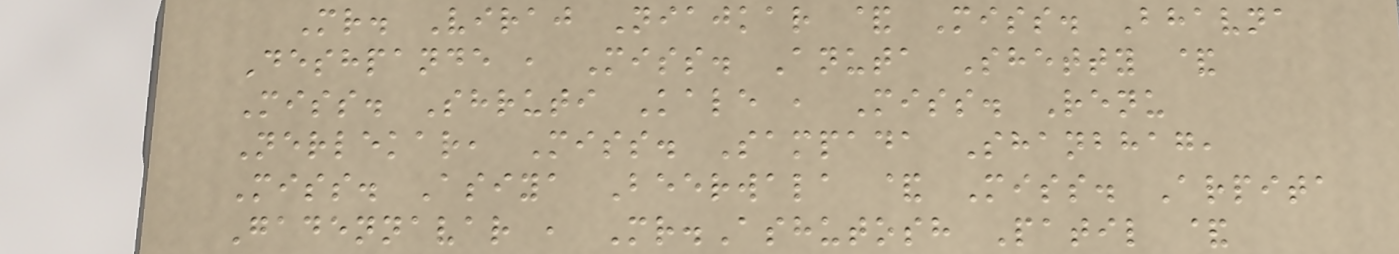Mr. Viraj Niajkar & Miss. Bhavna
Deshpande , Miss. Anuta Shetty &
Miss. Shruti Kale , Miss. Renu
Nerlekar, Miss. Sampada Shanbhag,
Miss. Asiya Beerwala & Miss. Arpita
Gadennavar , Mr.Ashutosh Patil &
